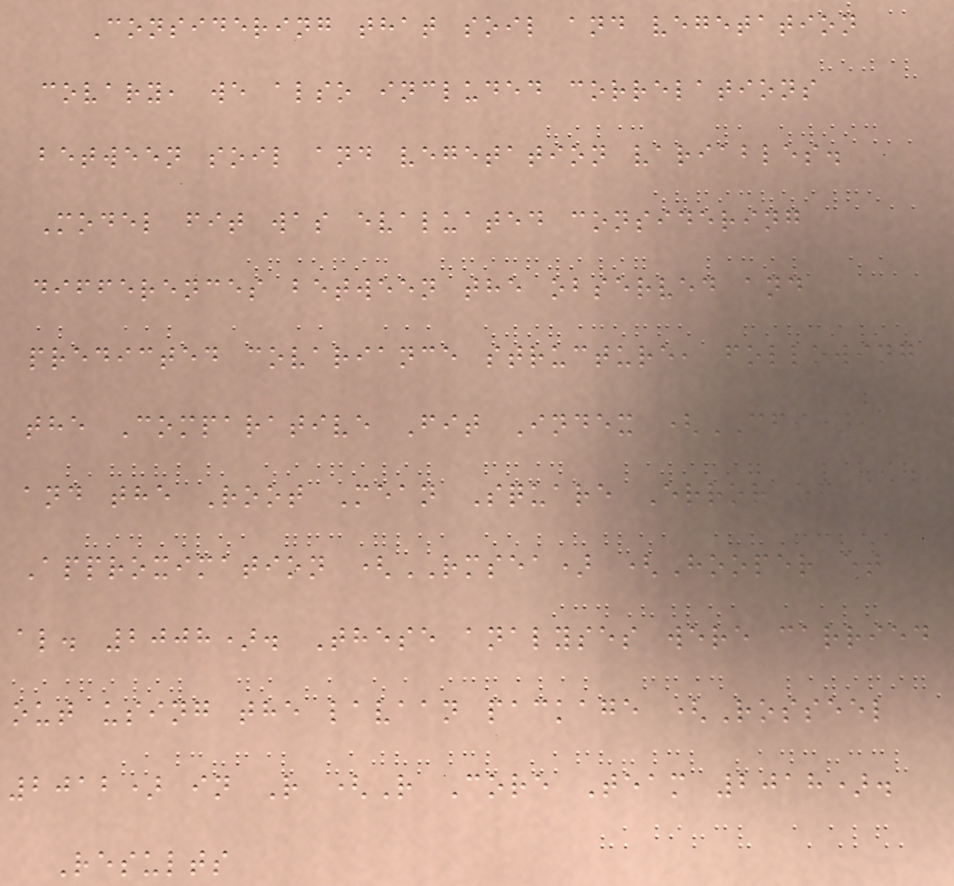Considering that soil and vegetation
covary, we also included correlations
between soil and vegetation variables.
Model fit was evaluated considering
differences between the observed and
predicted covariance structure, following
the Comparative Fit Index (CFI),
and the Root Mean Square Error of
Approximation (RMSEA) (Hooper et
al. 2008). These analyses were carried
out using the lavaan package (Rosseel
2012) in R (R Core Team 2018).
Results
